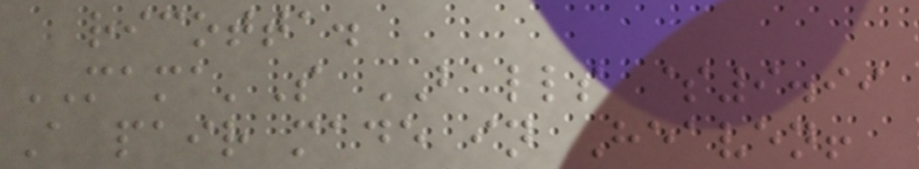ricotta.
MAMA'S BALLS $9.99
A pair made in Heaven!
